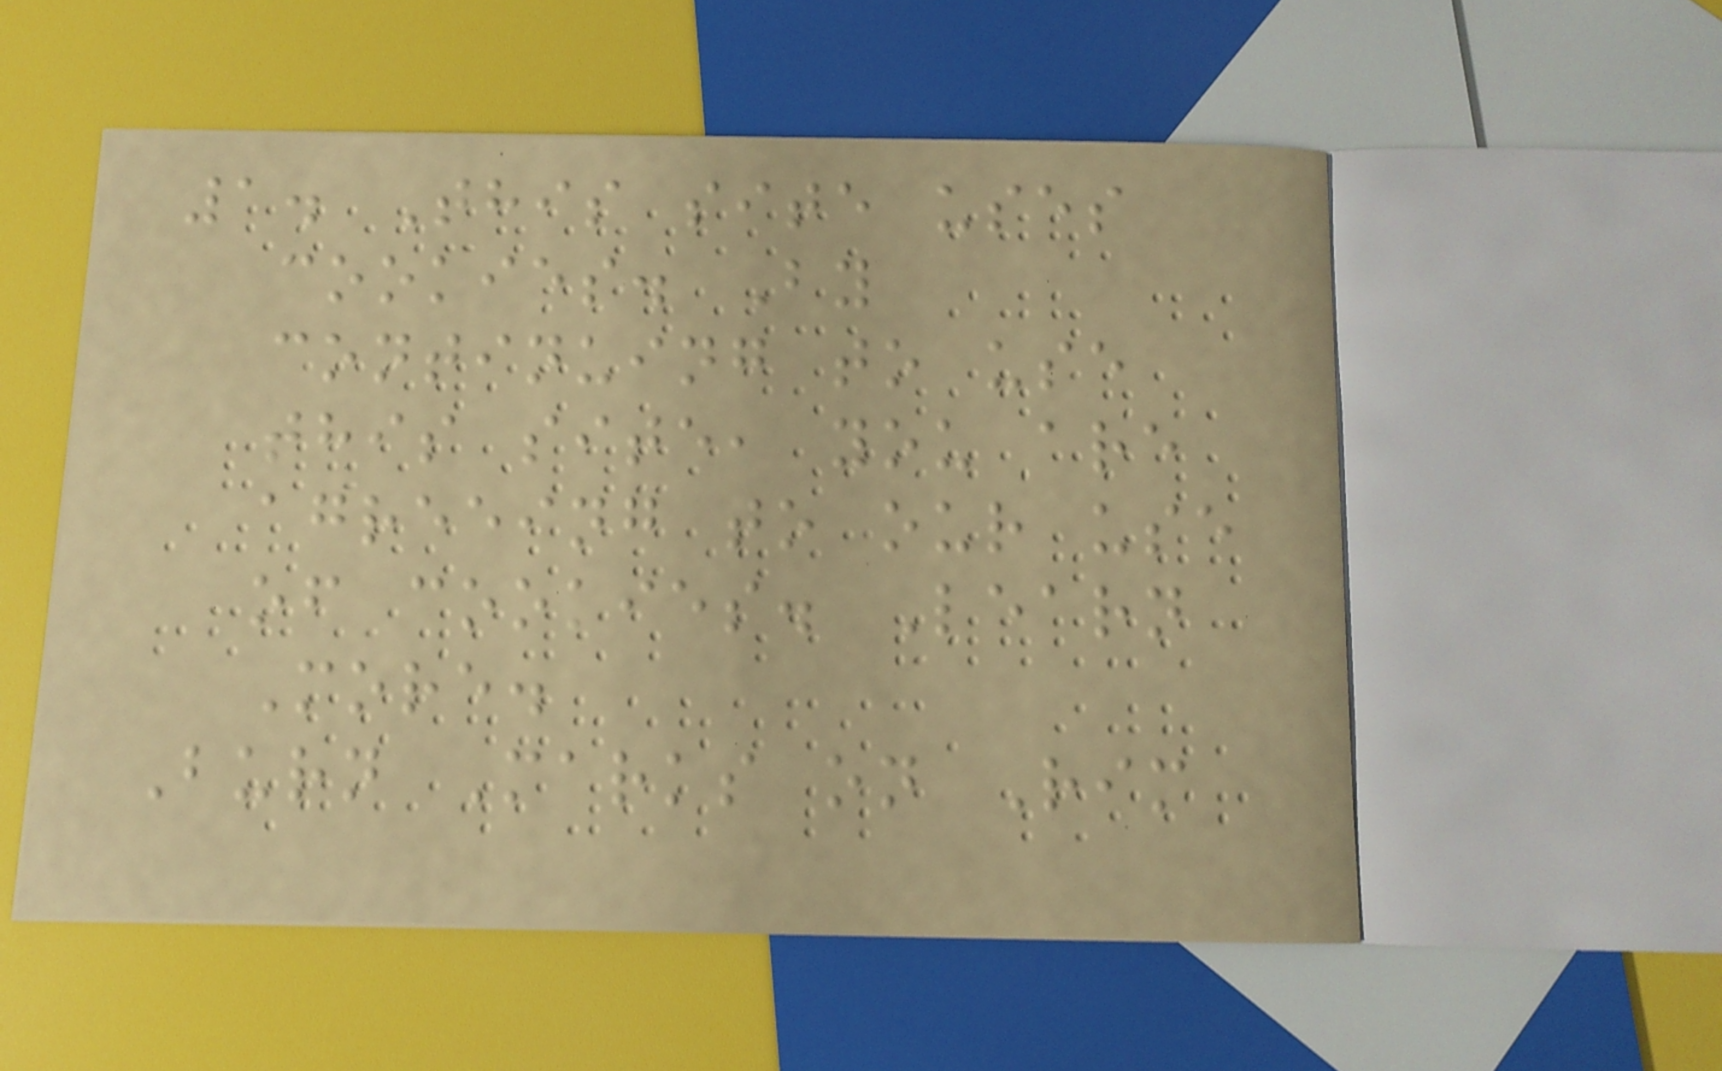1. This site uses
cookies. By
continuing to use
this site, you are
agreeing to our use
of cookies. Learn
More.
Burn Marks on Rim
